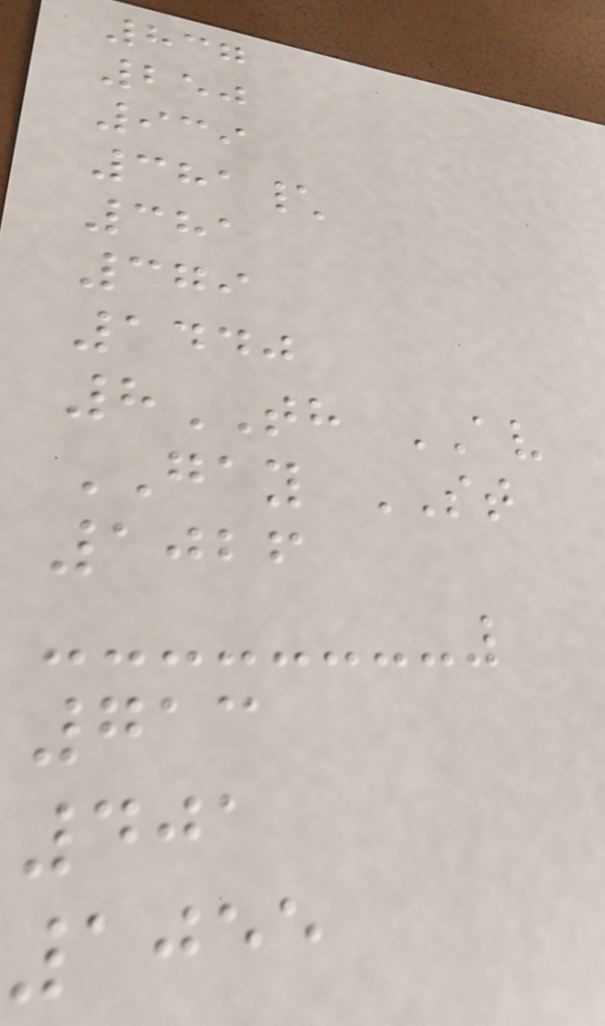837
250
939
381\
381
379
1440
8TH AV
GAY ST
1026
713
401
1055
